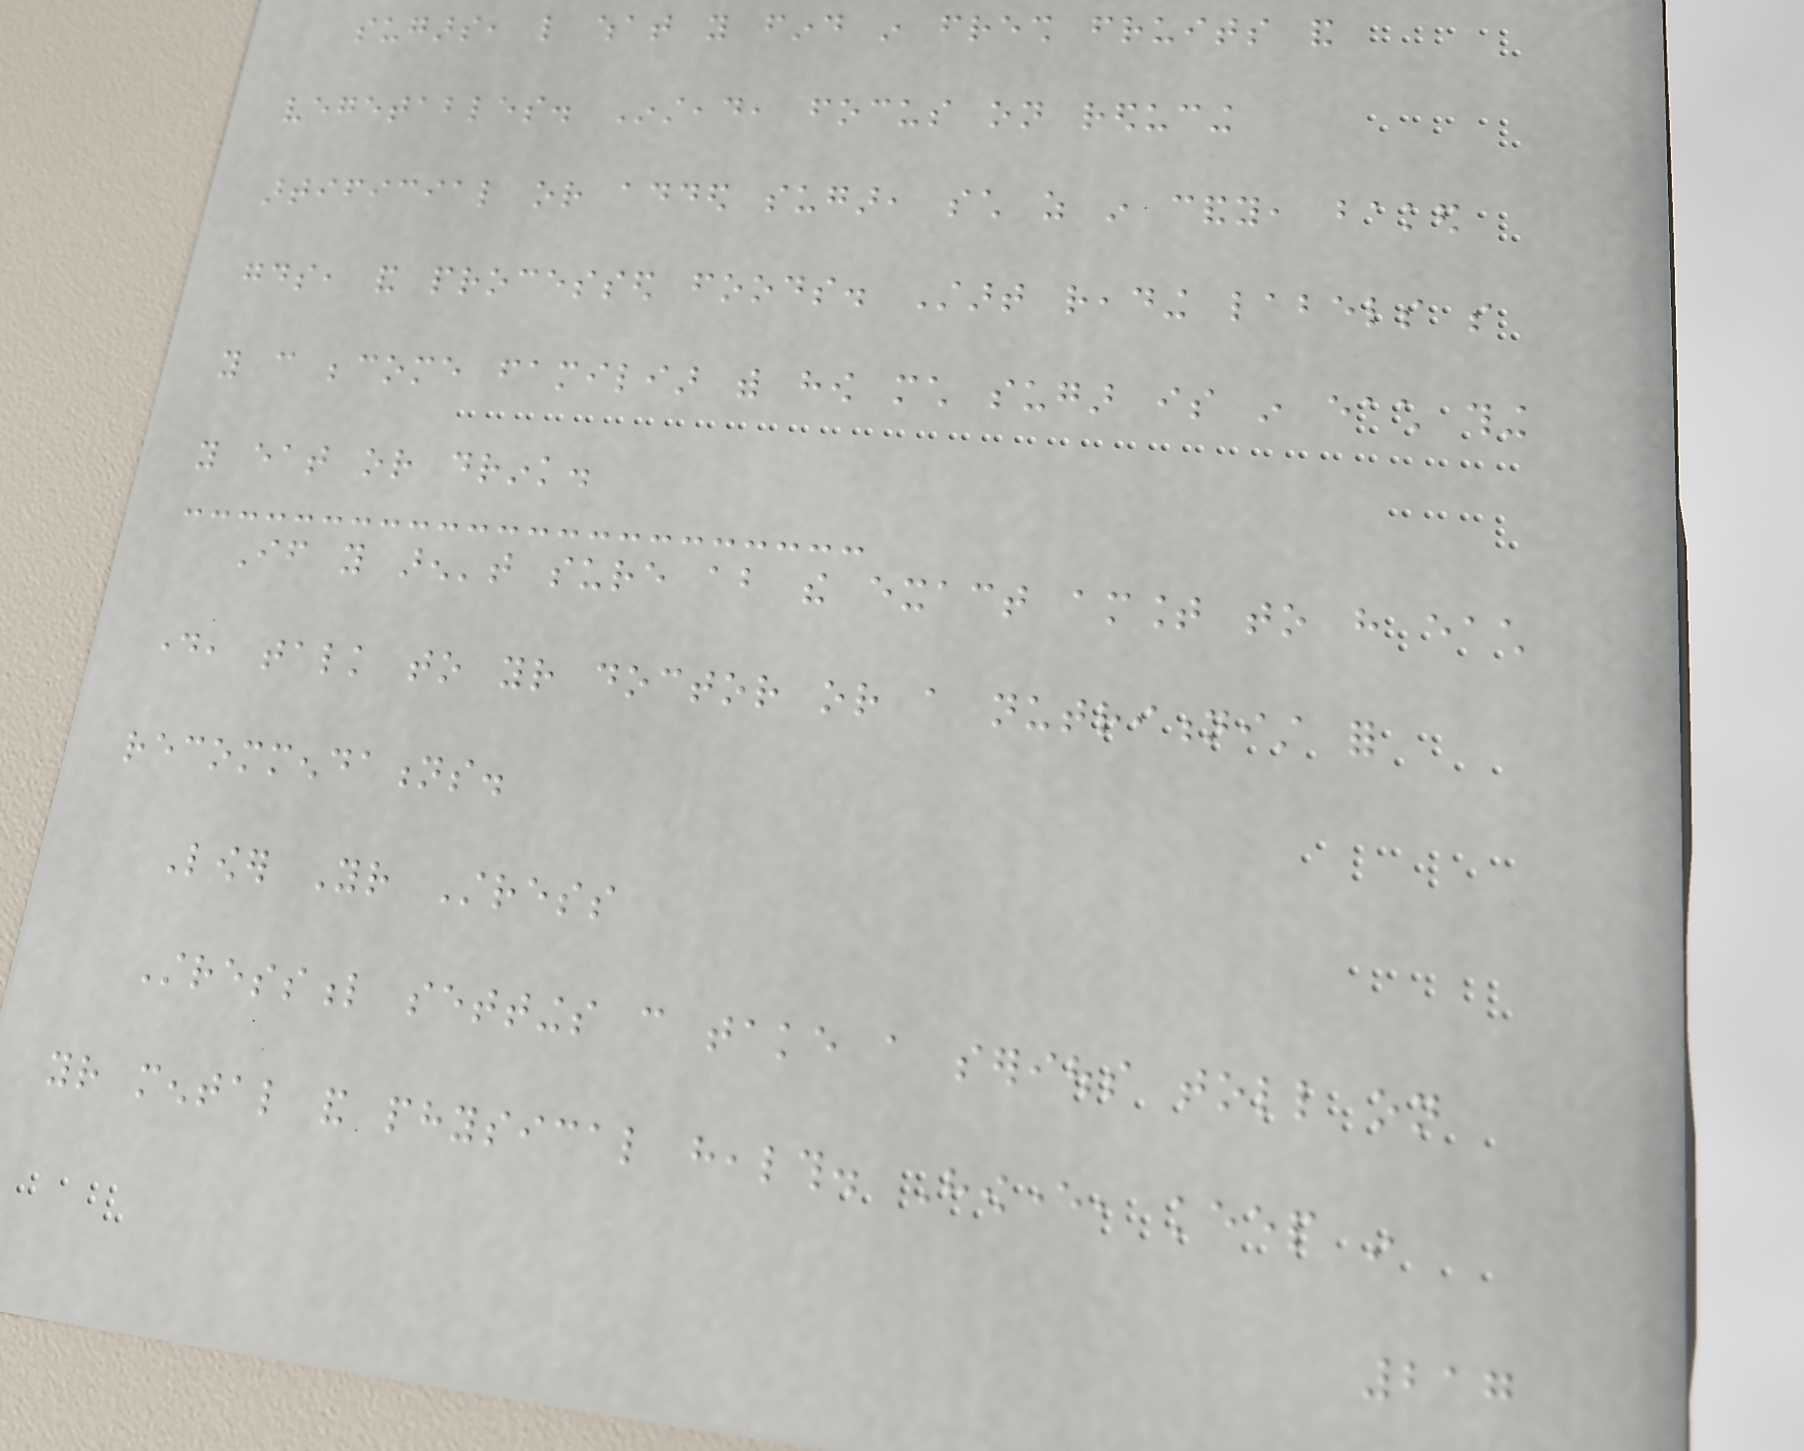sugars, like what you find in fresh fruits and
vegetables. Instead, focus on reducing
artificial or added sugar, such as in candy, baked
goods, and processed foods. Start reading labels so
you can become familiar with how much sugar is in each thing
you eat or drink.
If you aren't sure about the exact amount to have each
day, talk to your doctor or a nutritionist for
recommendations.
Lower Your Stress
Stressful settings can take a serious toll on
your mental and physical health. However, keep in
217
